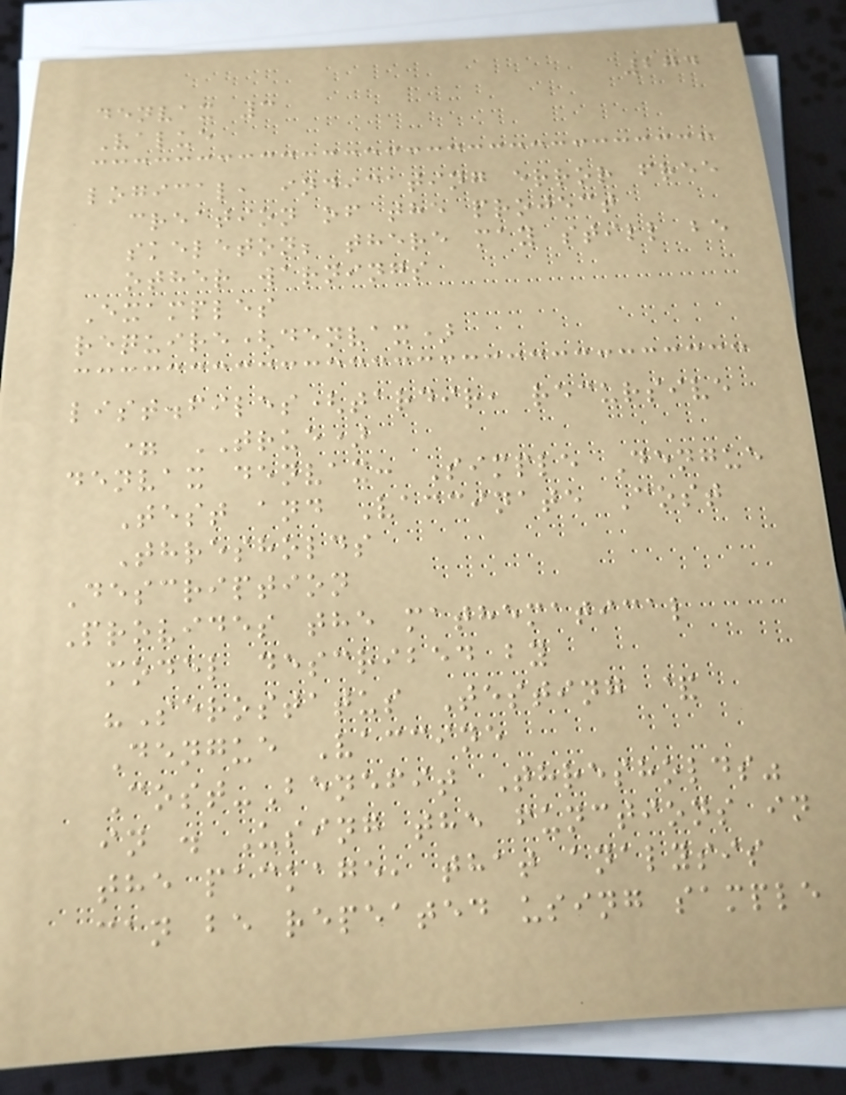274
denvax 3
Value
logical, indicating error free
creation of the project
skeleton; there may still be
other warnings
Examples
require(denvax)
list.files(tardir, recursive
= TRUE)
denvax denvax: Simple Dengue
Test and Vaccinate Cost
Thresholds
Description
Provides the mathematical
model described by
"Serostatus Testing &
Dengue Vaccine
Cost-Benefit Thresholds"
in . Using the functions in
the package, that analysis
can be repeated using sample
